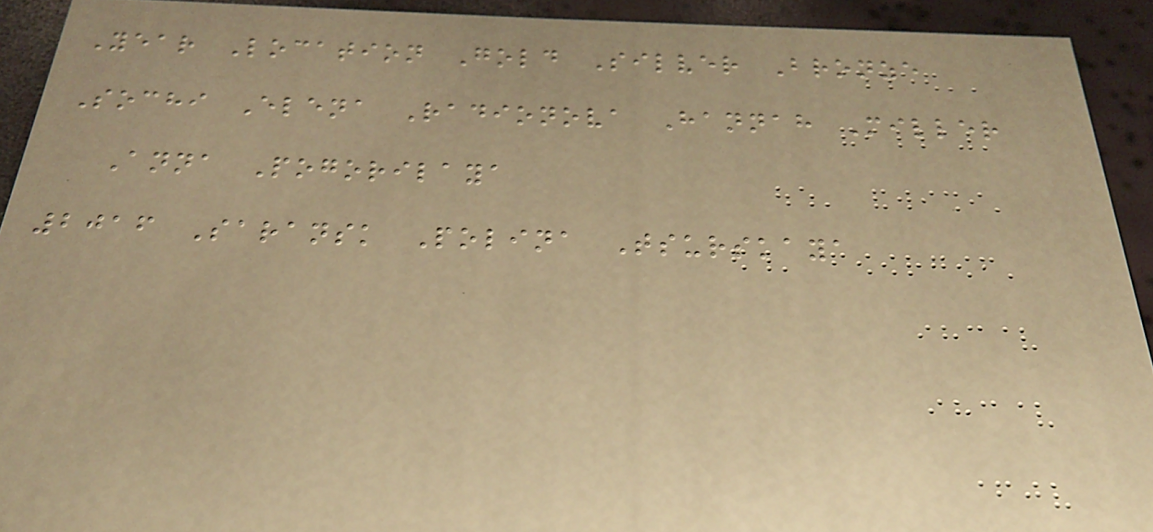Year Location Gold Silver Bronze
Sochi Elena Radionova Hannah Miller
Anna Pogorilaya
2016 Saransk Polina Tsurskaya
